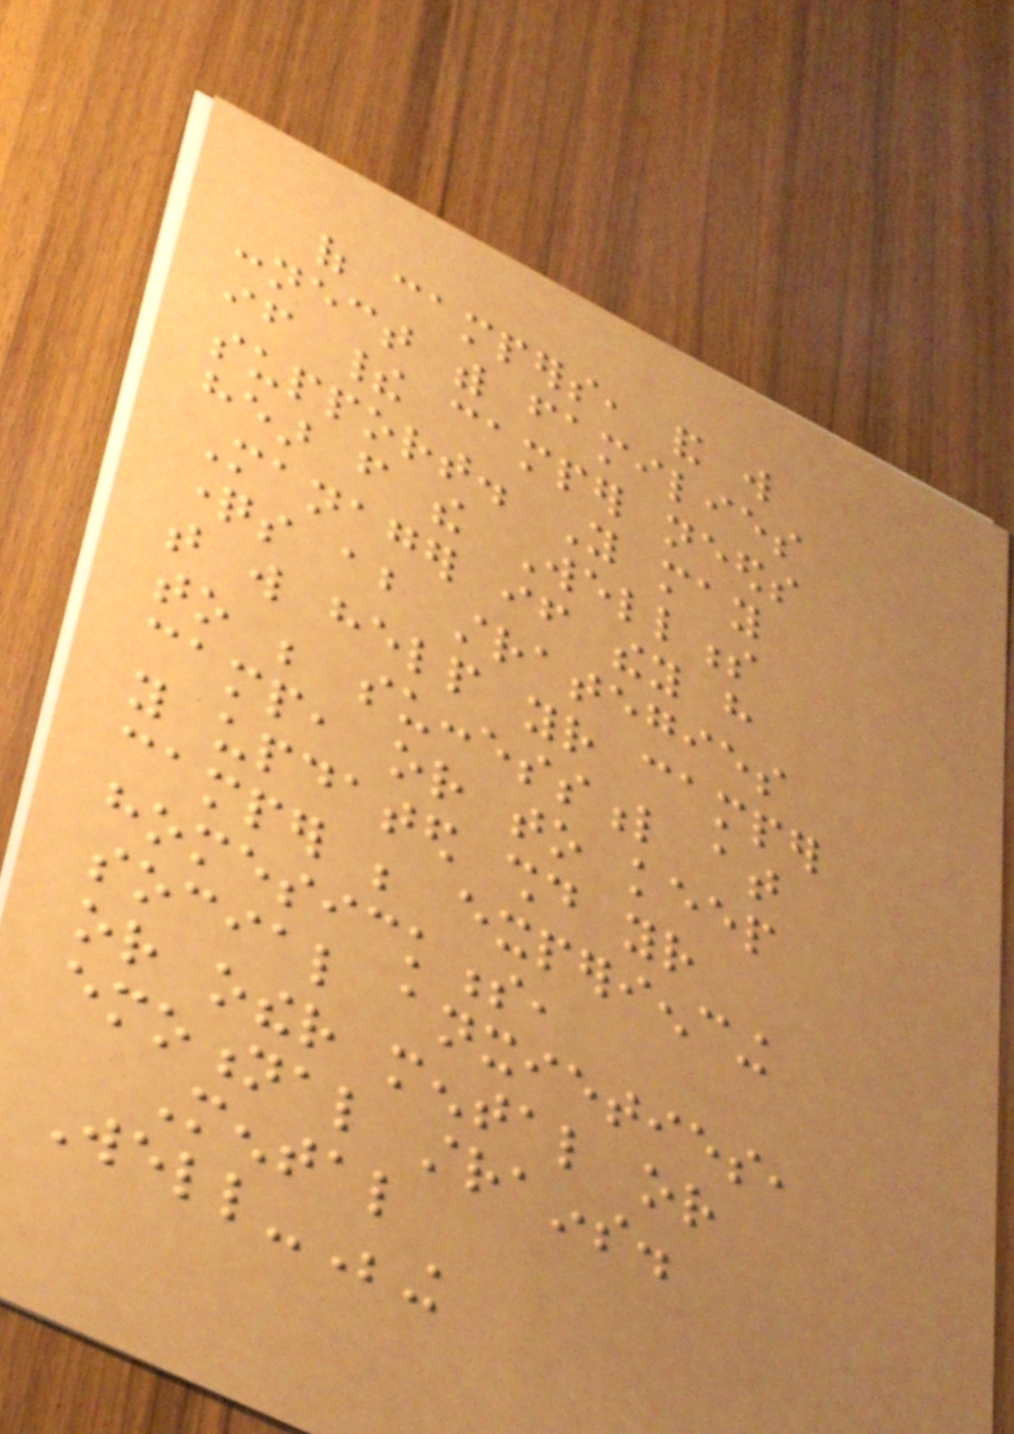of campers, and will
connect with families
if their camper needs
support. You may
hear from the Wellness
Manager if they have
questions about strategies
that will help your camper
to be successful at
camp, or to keep
you updated should your
camper be experiencing
homesickness,
social anxieties,
or other mental or
emotional strains.
Mental
Well-Being
